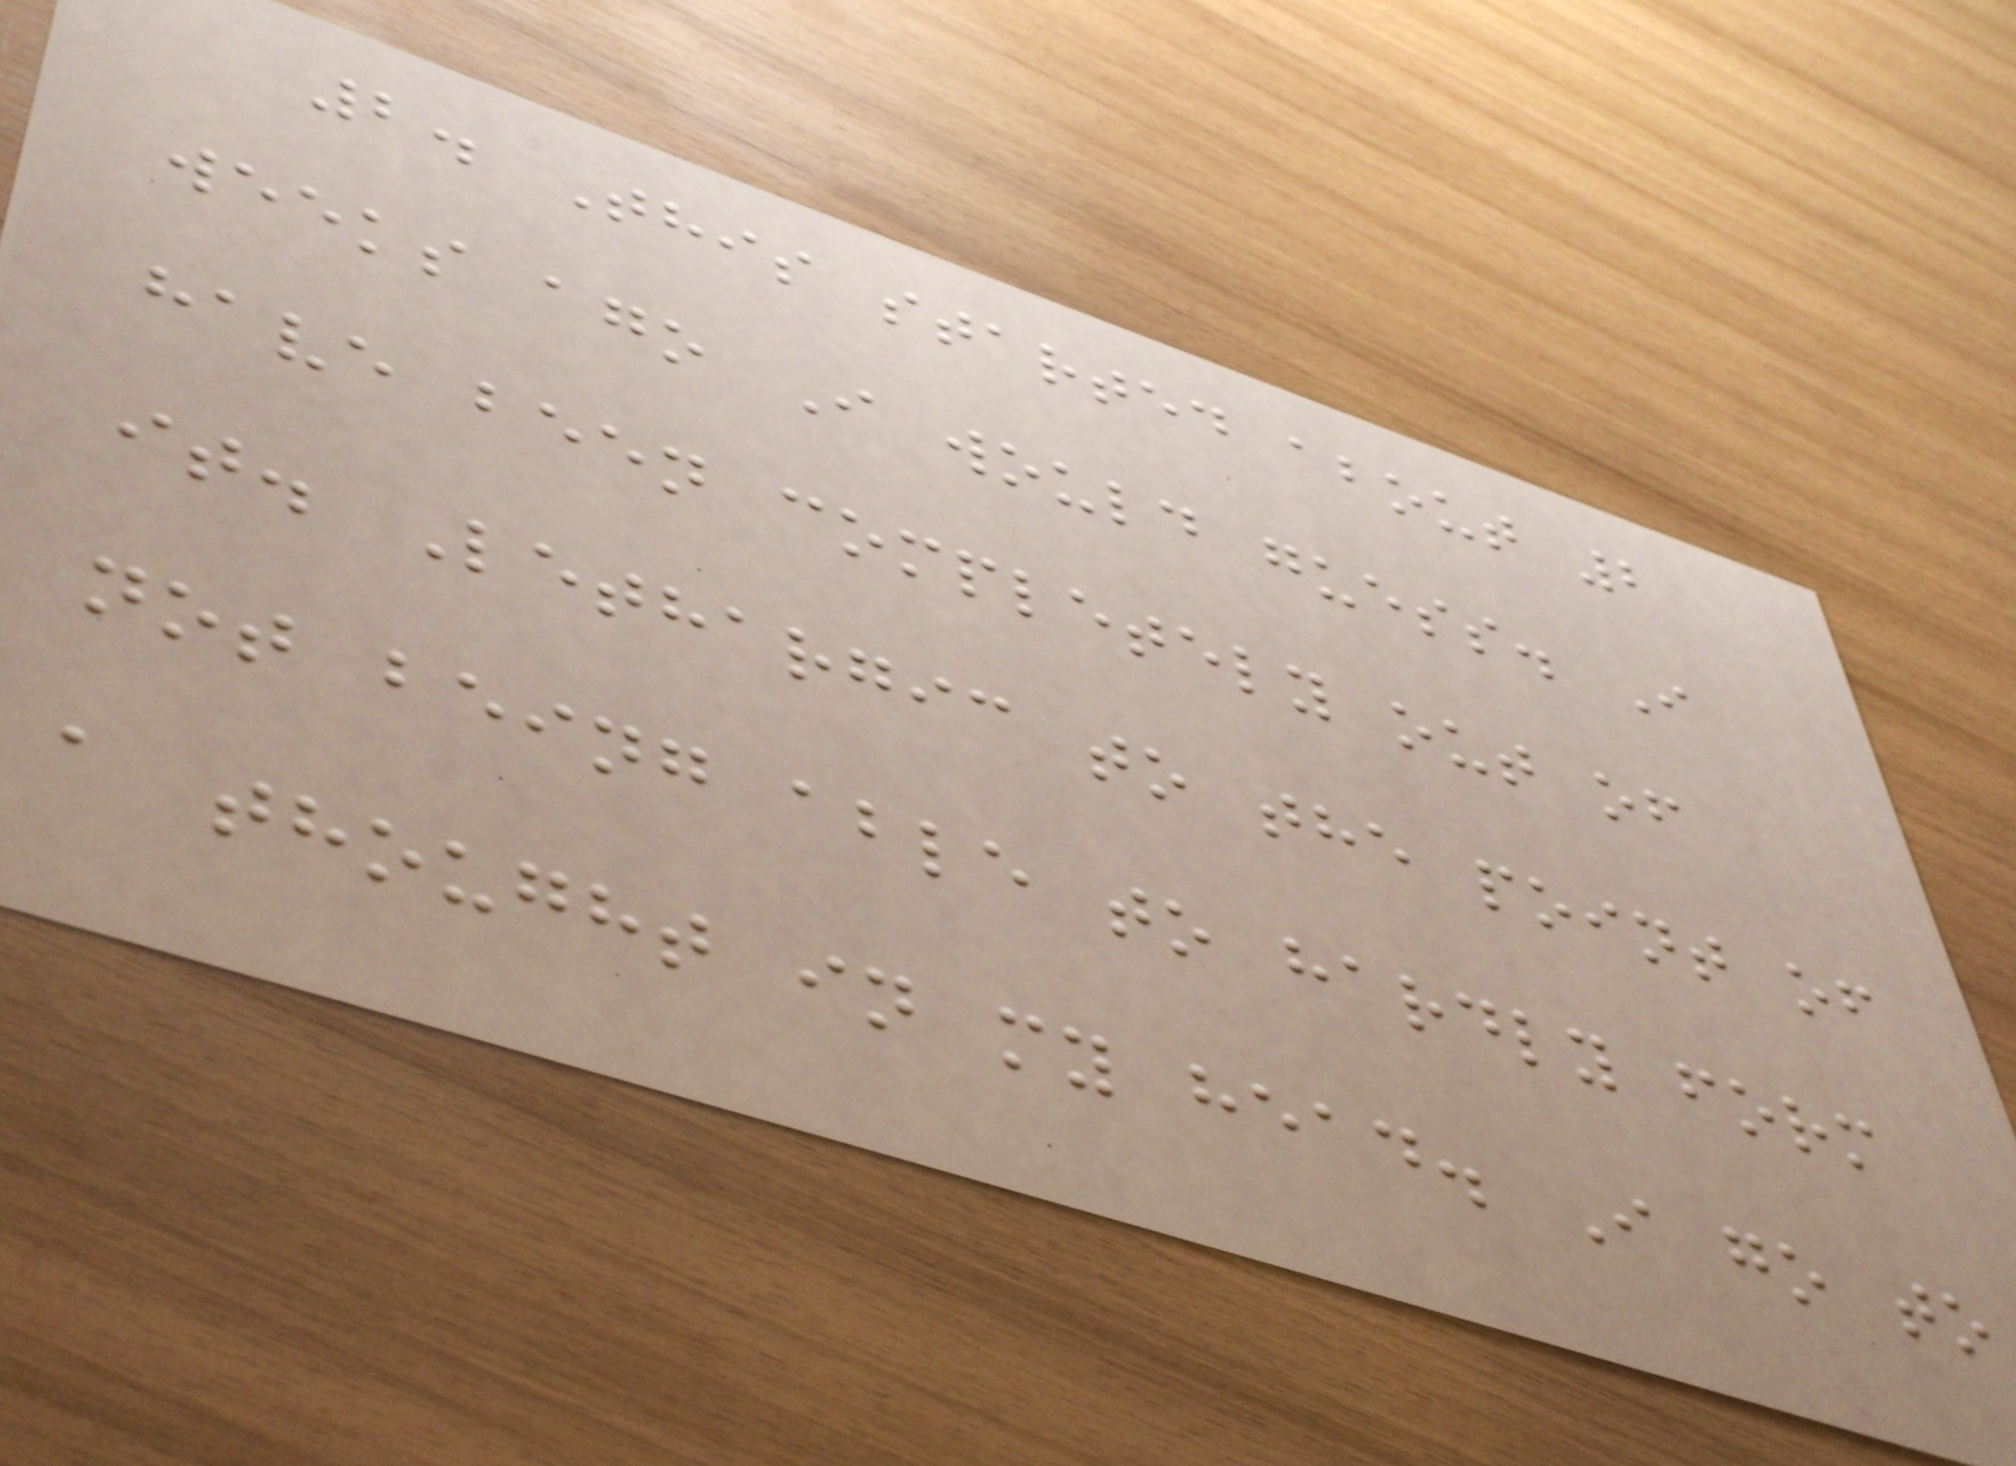2. This started about 2
weeks ago I would guess. I
have been completely out of
it. Lethargic to the point of
not being able to hardly form
a thought in my head. I go to
